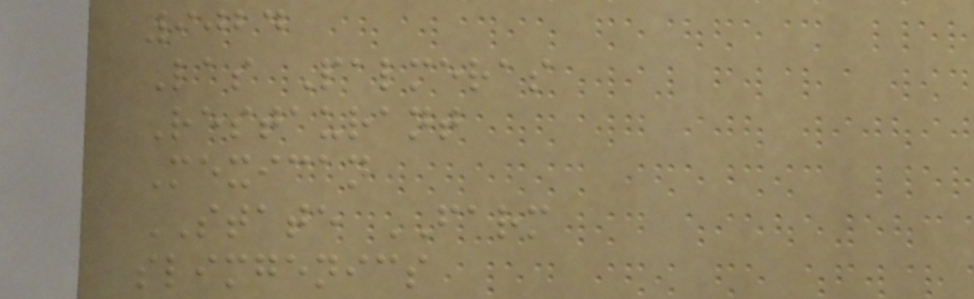9024
Las Palmeras
Restaurant
Mexican
STATE FARM
slimgenics
